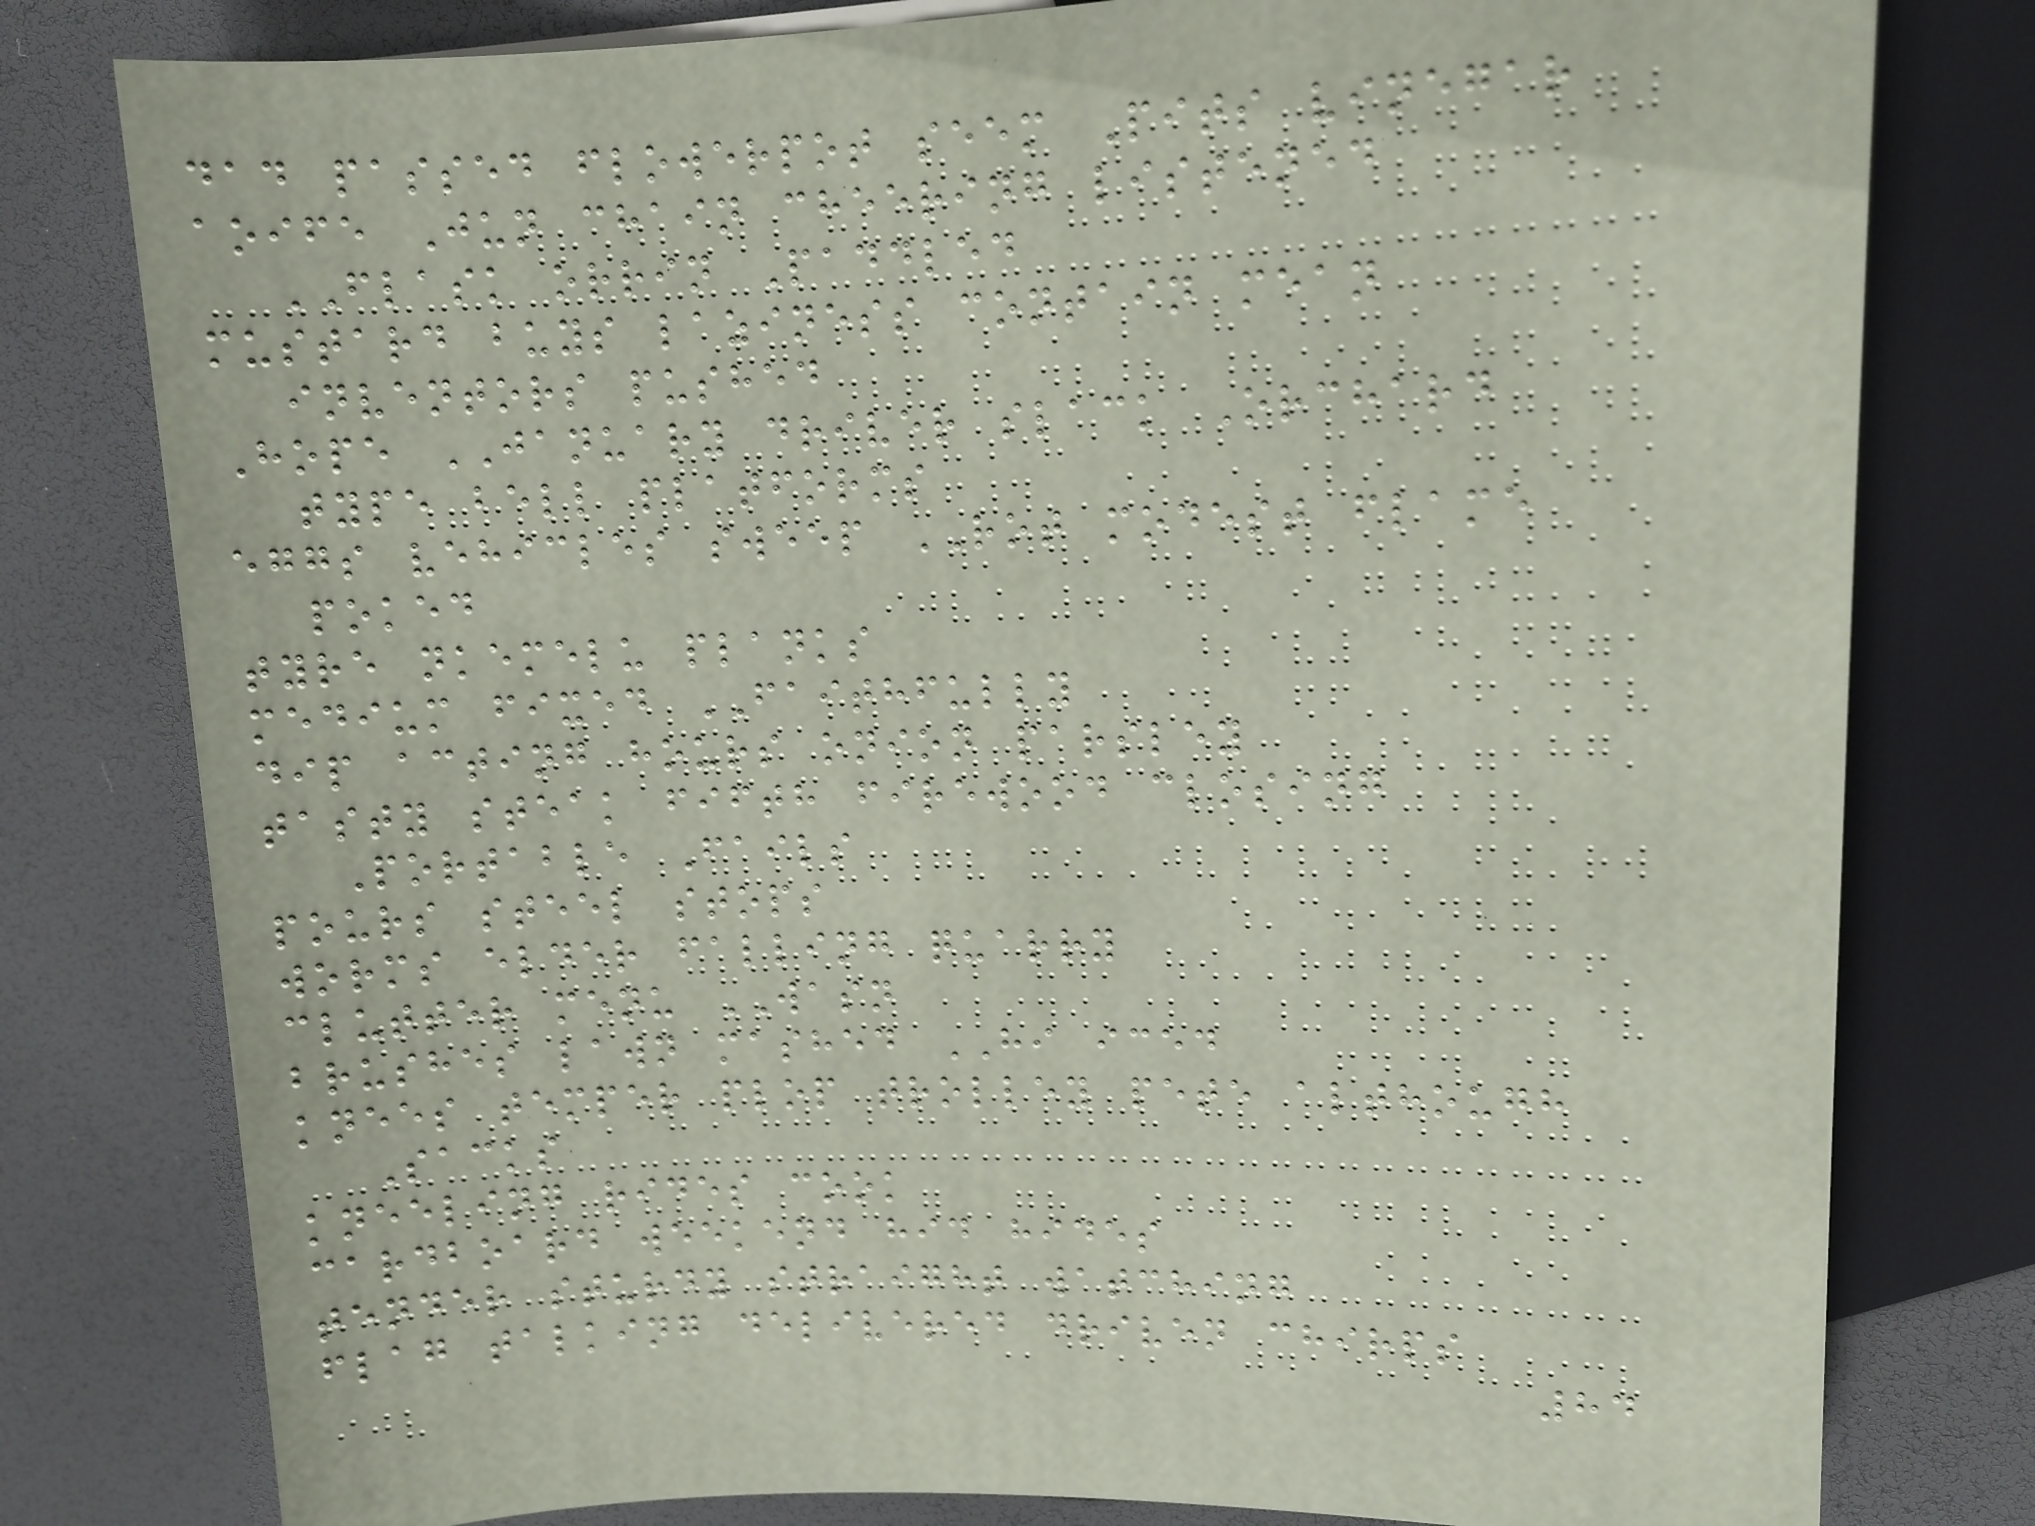dad passed flowerpot seem Pits vinegar
aoife Jun chain cheering listened
FLASK orrin Paddled
mustard buys laziness contain mean
inventors pushed
Hope JANUARY driver slack Orchard
type bell platforms
eggs vehicles sweep ROT modest flame
poked
tyre nkemelu planks
medium fixed FAITHFULLY
dip acting hours onion parsley
tasty steak fifth firewood closing
Portable Fails
pours steel stops
worms elder falling quarry
clutter menu WASN
brushes lawn mashed HI iced
knees temper plop trolley pete although
Sacks
kneeling rides cook
cardboard weekend hid hides
tender sturdy straight watching
flag talking delivered driven chirps
84
